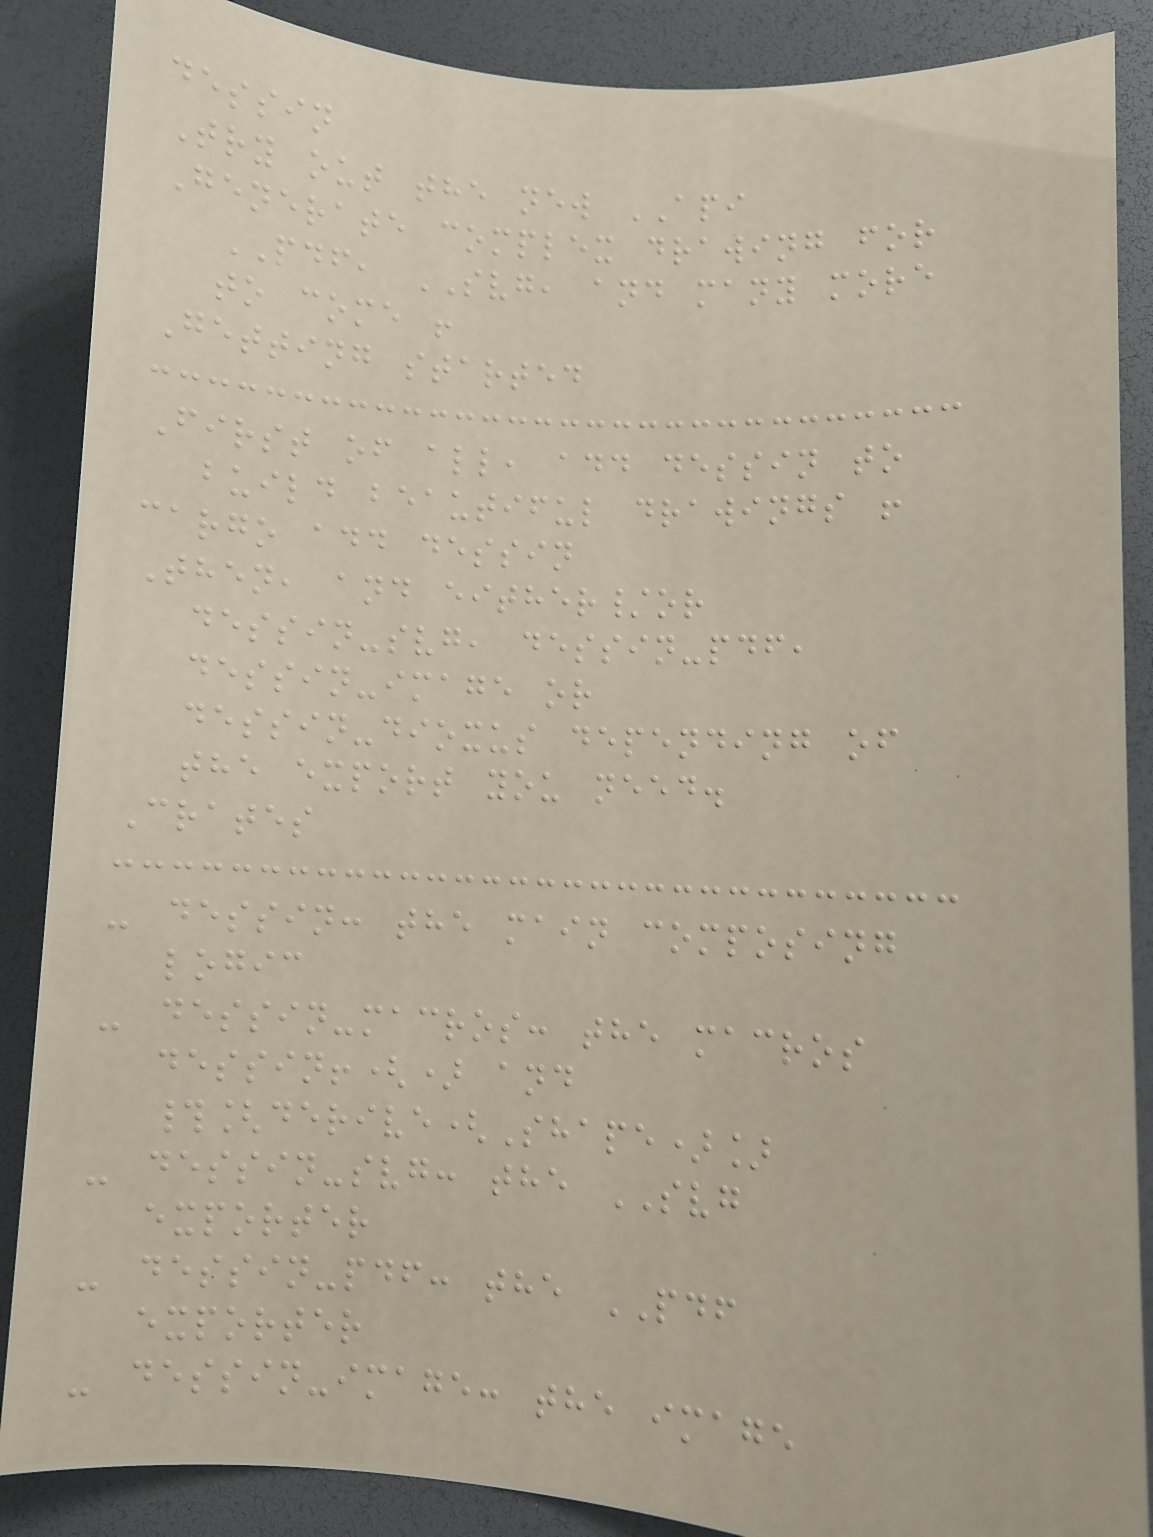dessin
Try out the new API
Generate complex drawing for
PDF, SVG, and many more
to come !
Getting started
First of all, add dessin to
build beautiful drawings !
cargo add dessin
Then, and either/or
dessin-svg, dessin-pdf,
dessin-image or
dessin-dioxus depending of
the export you need.
Crates
- dessin: the main composing
logic
- dessin-macros: the macros
dessin!() and
#[derive(Shape)]
- dessin-svg: the SVG
exporter
- dessin-pdf: the PDF
exporter
- dessin-image: the image
